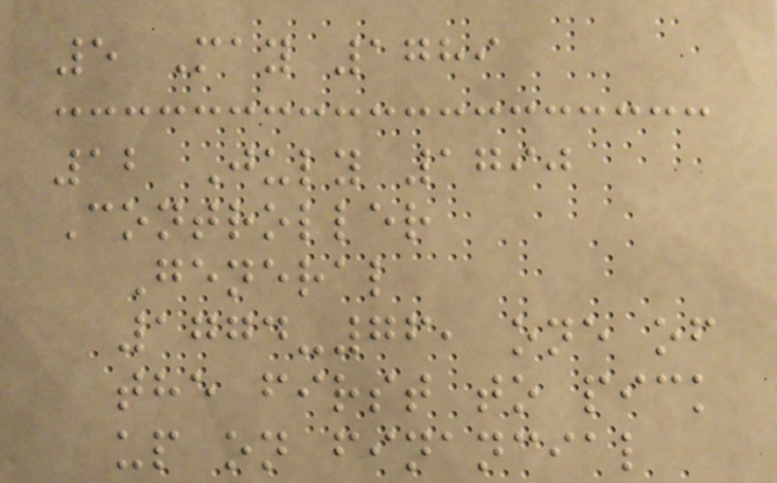5 May 1789
12 July 1790
Controller
General
1774-76, one of
the first to pick
up on financial
